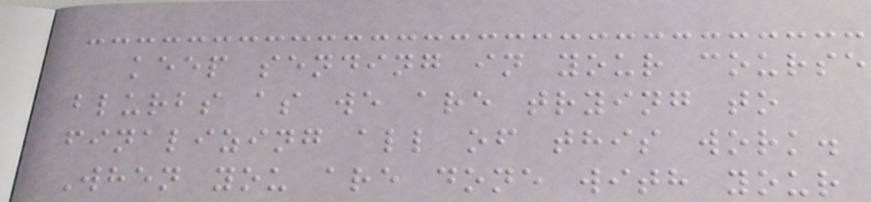keep sending in your course
blurbs as we are trying to
finalizing all of this work.
When you are done with your
